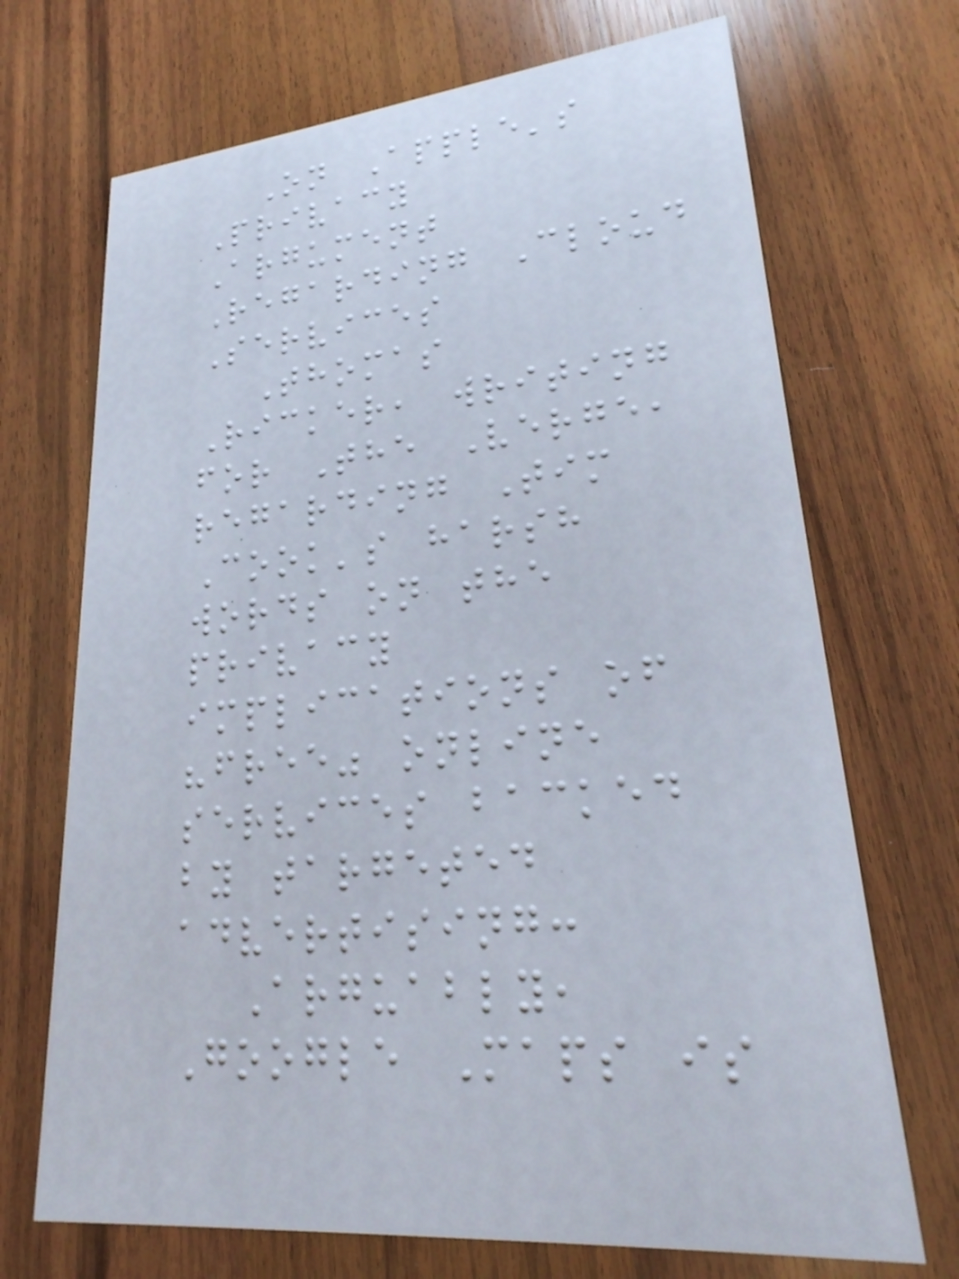On Apple's
Privacy
Argument
Regarding Cloud
Services
Thomas
Ricker, writing
for The Verge,
regarding Tim
Cook's harsh
words on the
privacy
implications of
"free" online
services backed
by targeted
advertising:
Arguably,
Google Maps is
